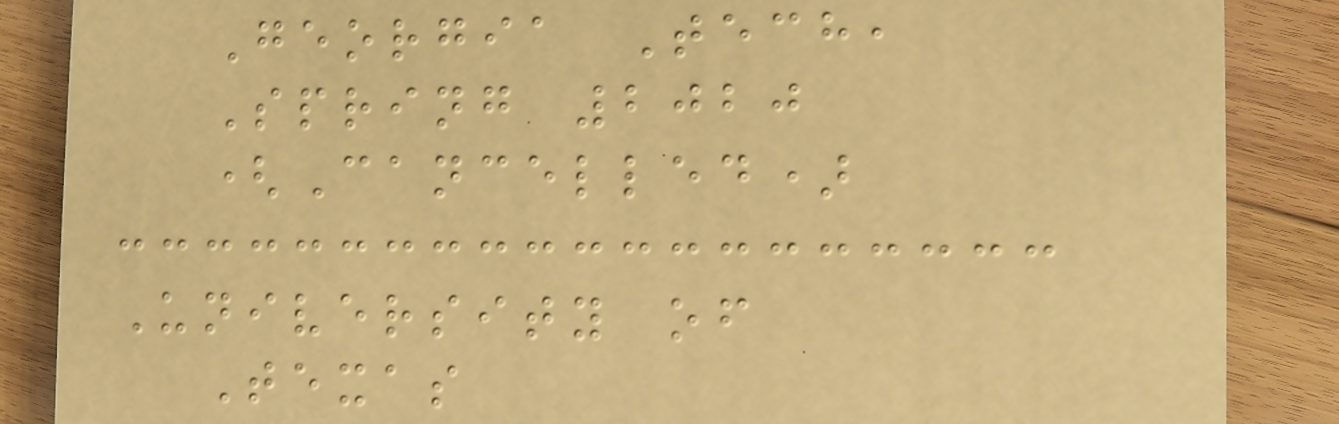Georgia Tech,
Spring 2020
(Cancelled)
University of
Texas
